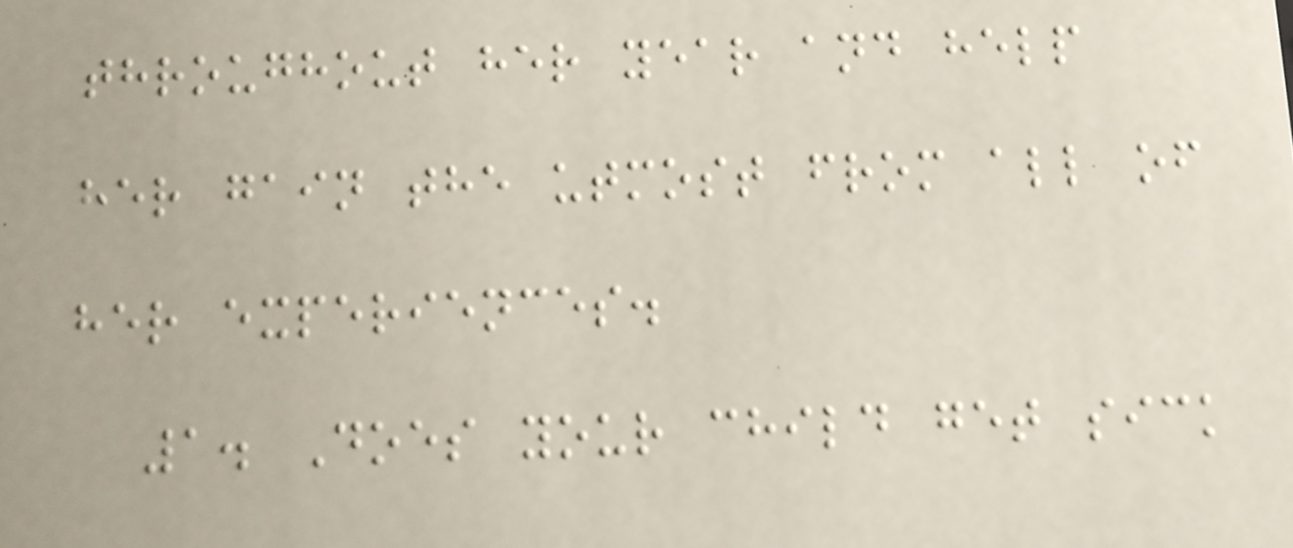throughout her year and help
her gain the utmost from all of
her experiences.
1. Does your child get sick
